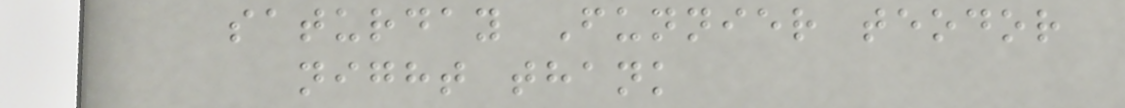saturday Funnier teodor
night thank
